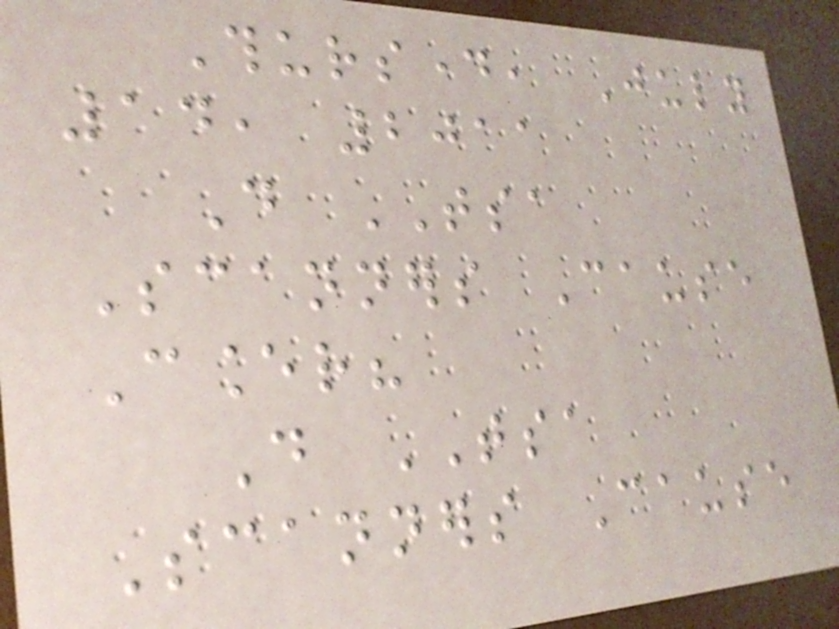Thursday, July
14, 2011
Do TSA
Scanners Cause
Cancer?
Do TSA
Scanners Cause
